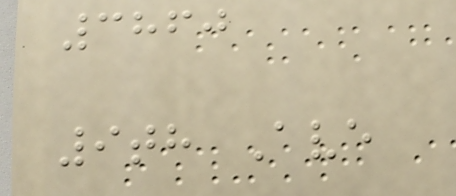3860
9th Ave
